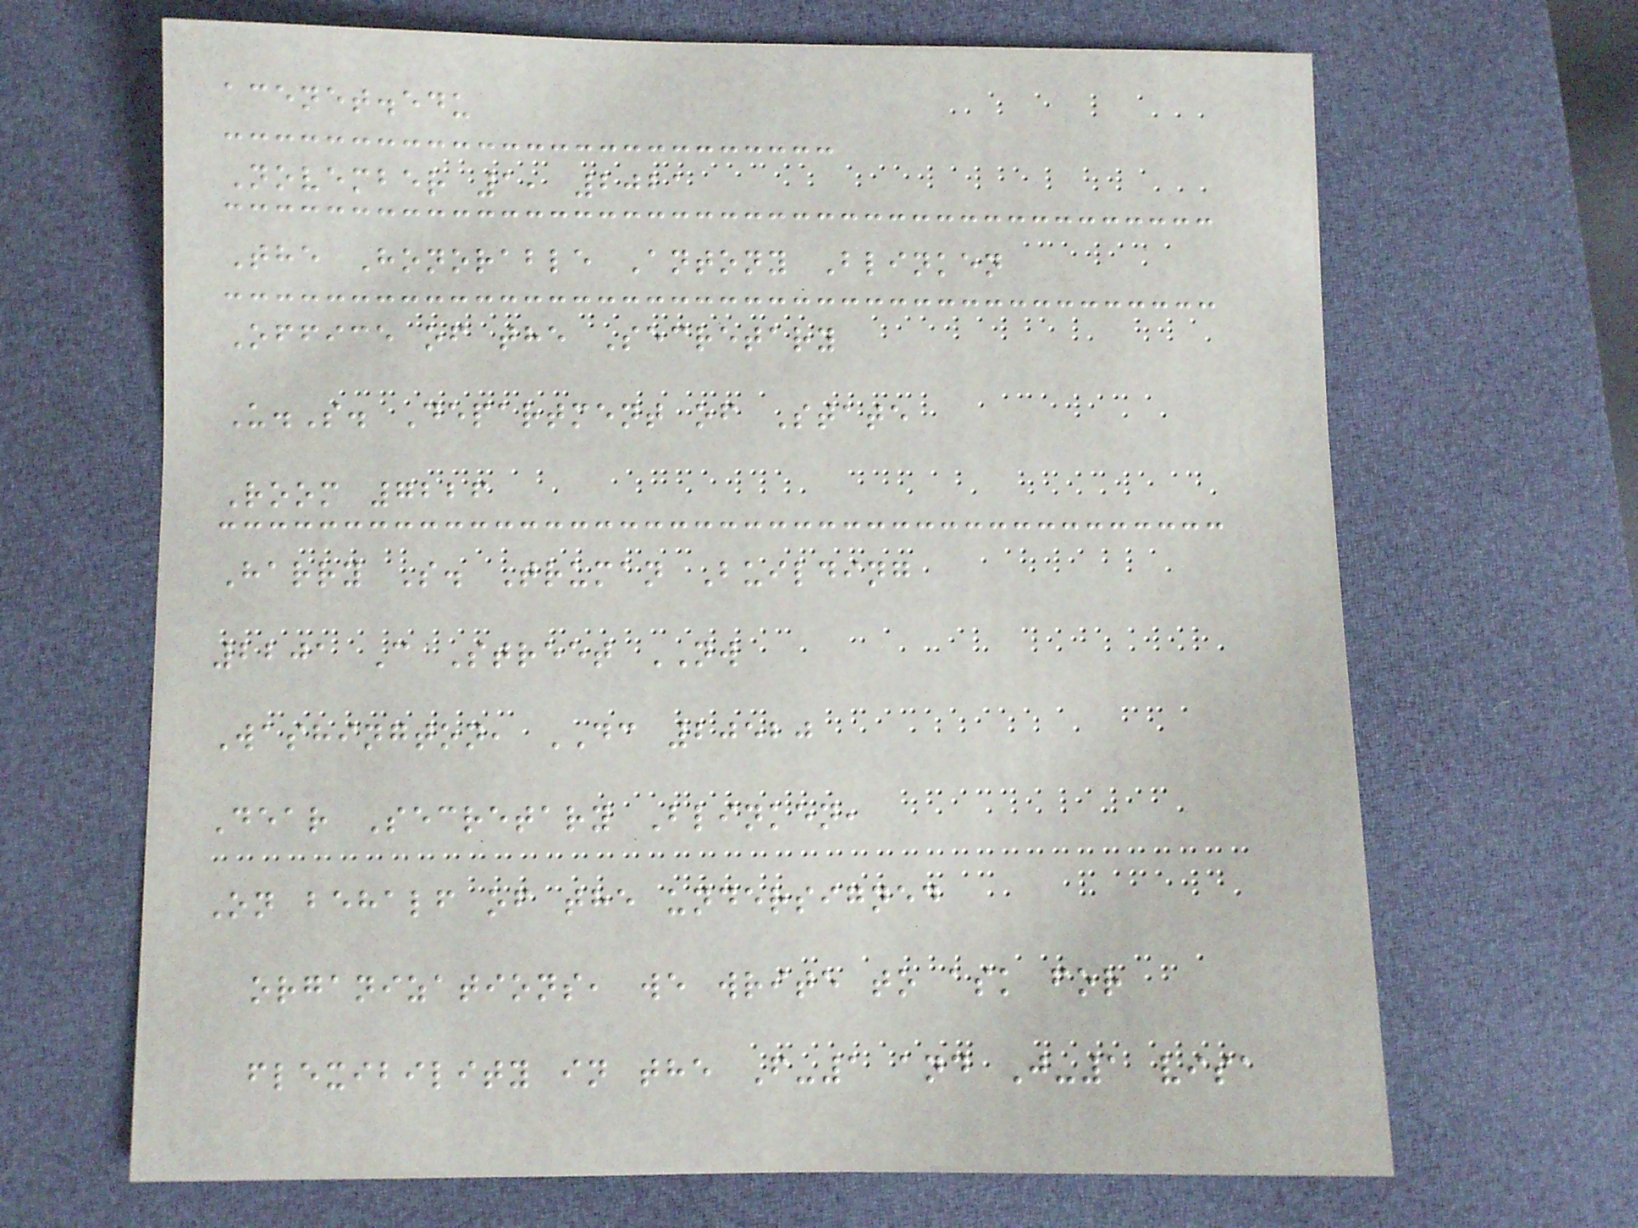acenet.edu
November 1, 2021
The Honorable Antony Blinken
Office of the Secretary
U.S. Department of State
Room 7226
Harry S. Truman Building
2201 C Street NW
Washington, DC 20520
Dear Secretary Blinken,
On behalf of the undersigned
organizations, we write to ask for
flexibility in the F-1 and J-1 visa
